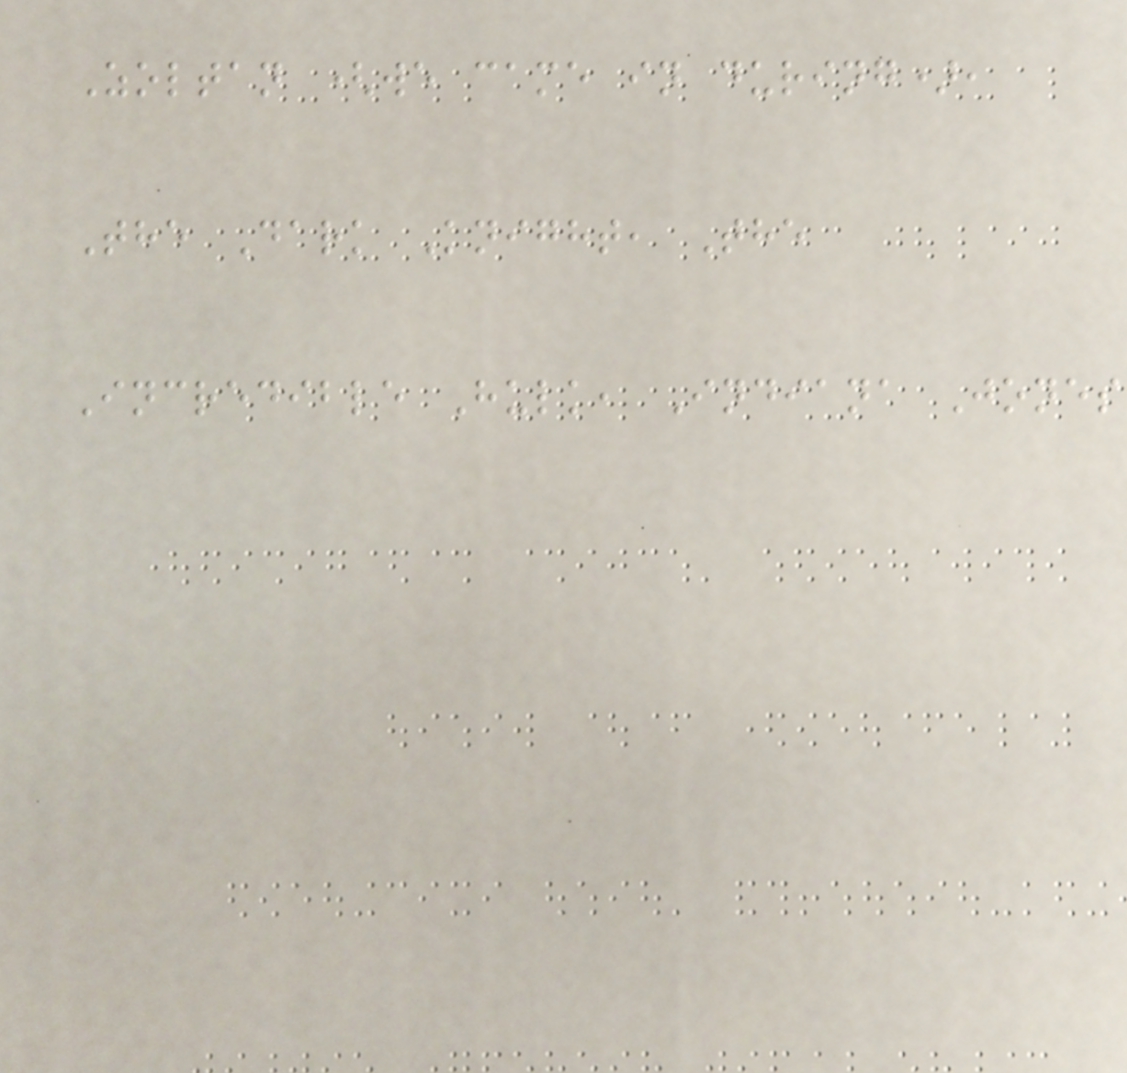Zoltan (we came in during),
The Dark Knight, The
Incredible Hulk, Indiana Jones
